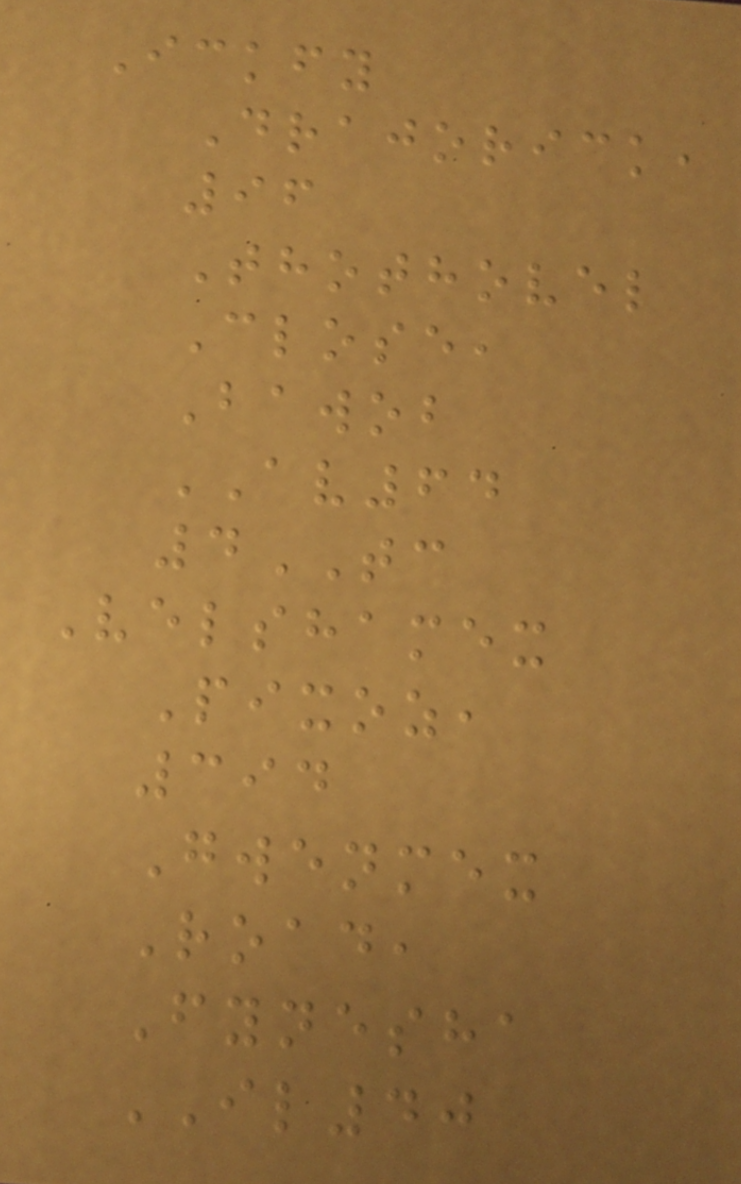Ickfy
Drajorick,
96
Thothovel
Close,
Bawob
AV64
4TC
Velshamex
Pixoz,
394
Gwenmex
Road,
Fynesha
IL40
